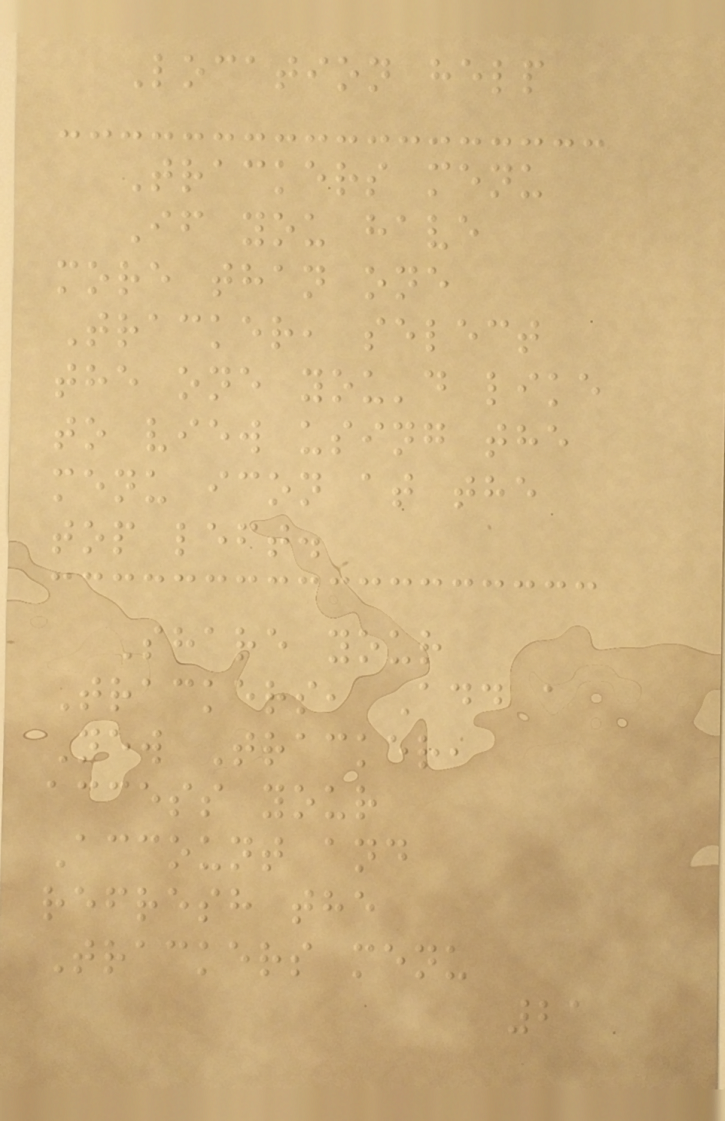Location help
Trackers menu
If you have
more than one
Tracker, select
the one you'd like
to view using the
menu icon at the
top left.
Share your
Trackers, Add a
New Tracker,
access your
Account and
refresh the
Trackers menu
21
